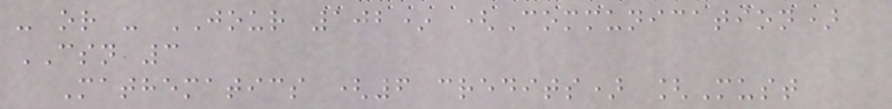- or - JOUR 102* (Communication)
CSN 3
Mathematics (6 credits) [Must
